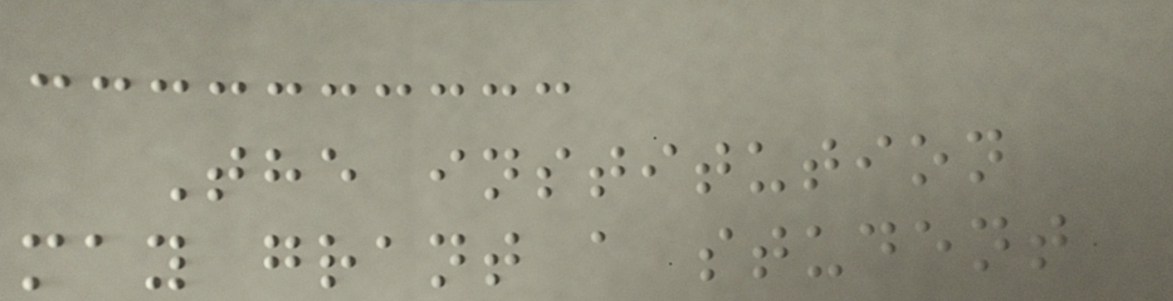The institution
may grant a student
